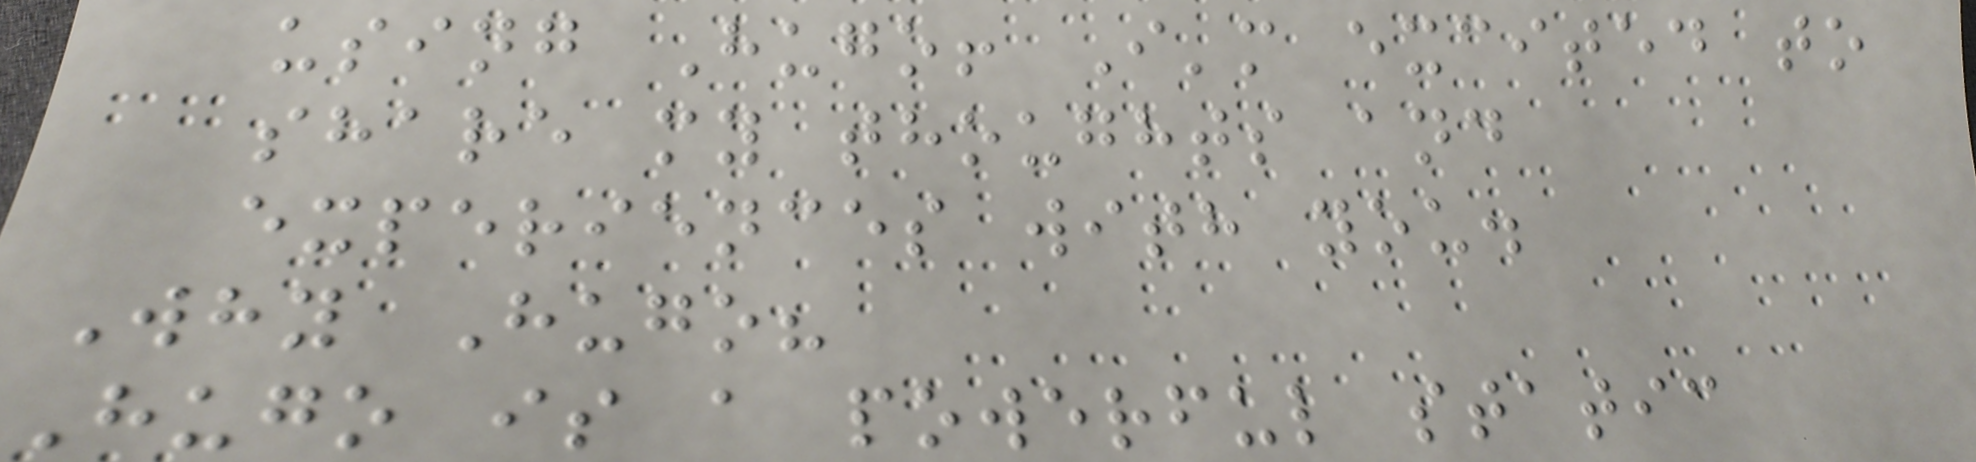using Hugo! I'm excited to
share my thoughts and
experiences with you.
Why Hugo?
Hugo is a powerful static
